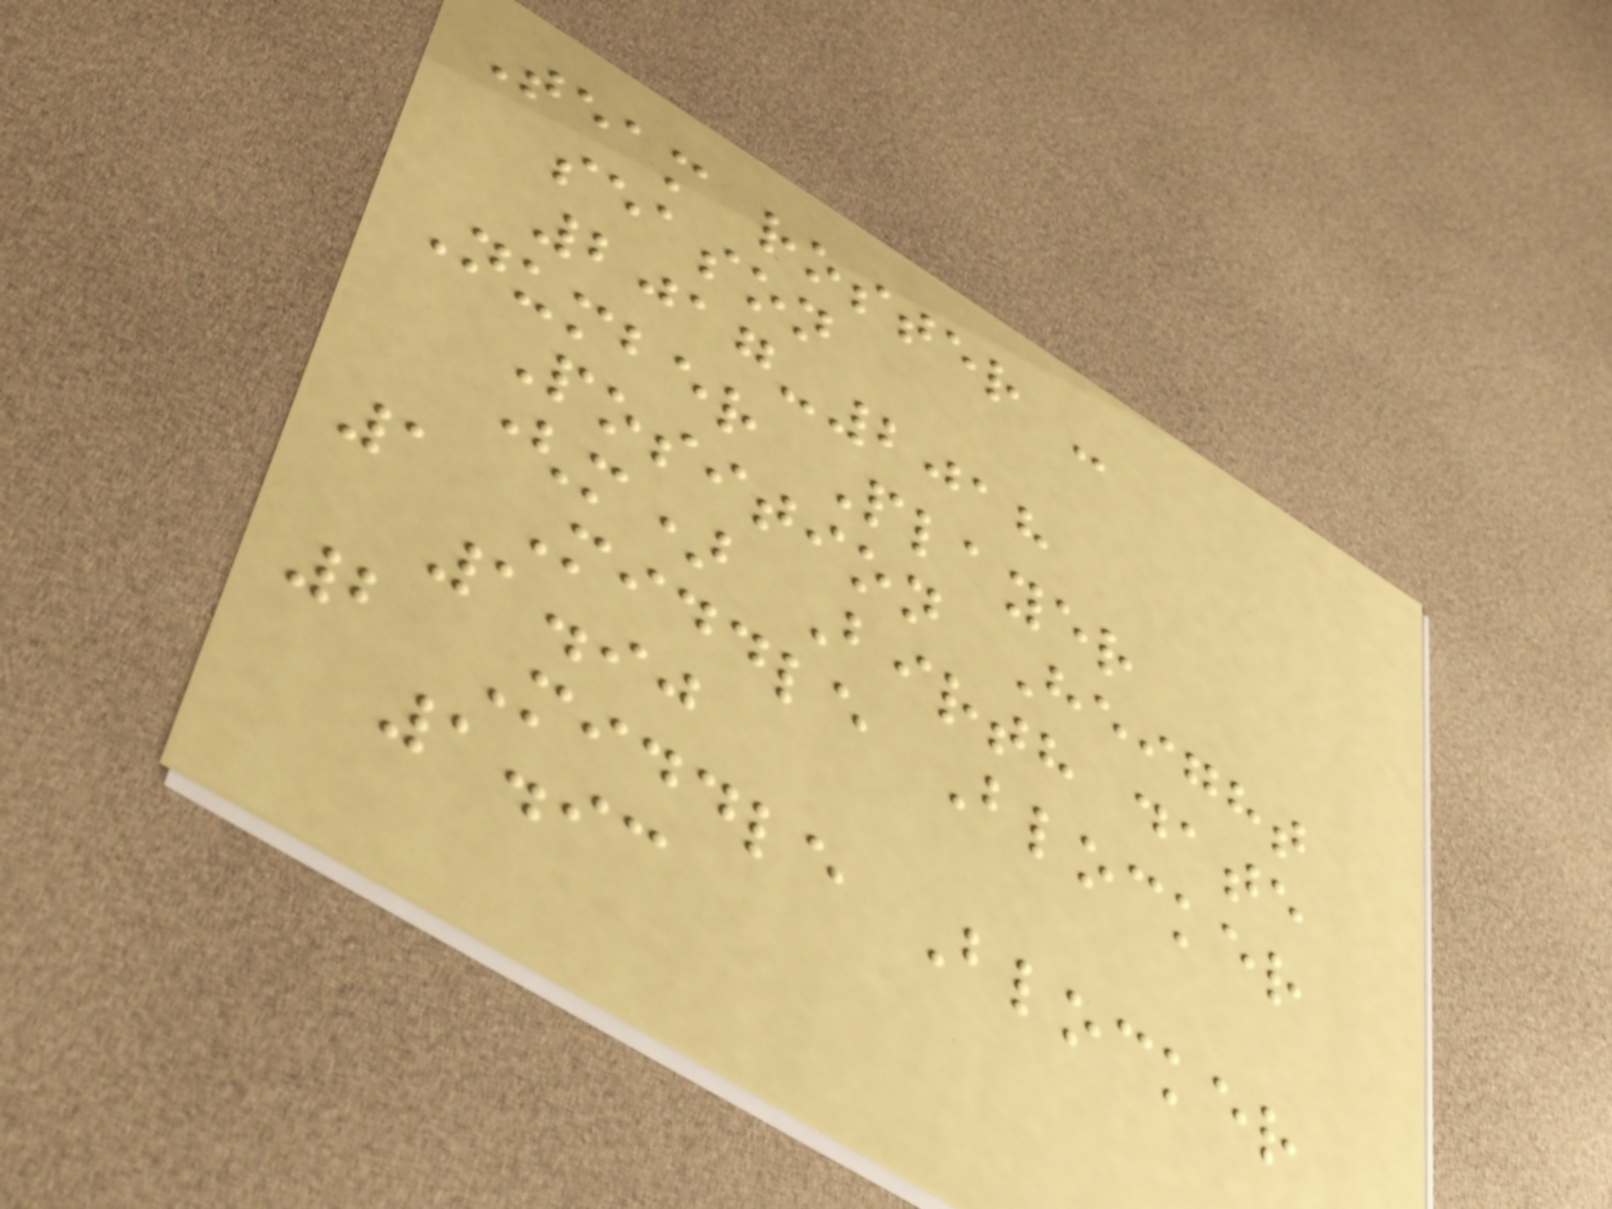Team roster -
season
2017-2018
Number Player
Position Height
(m) Birth date
1 Middle Blocker
1.90
2 Middle Blocker
1.93
